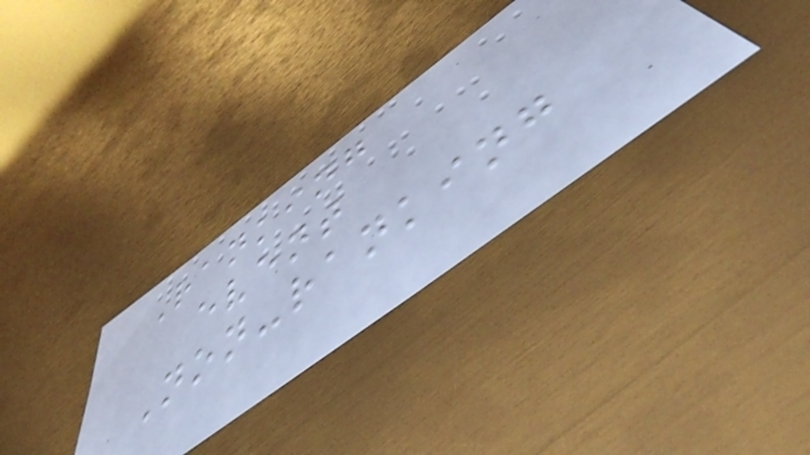Ranking
event
Non-ranking
